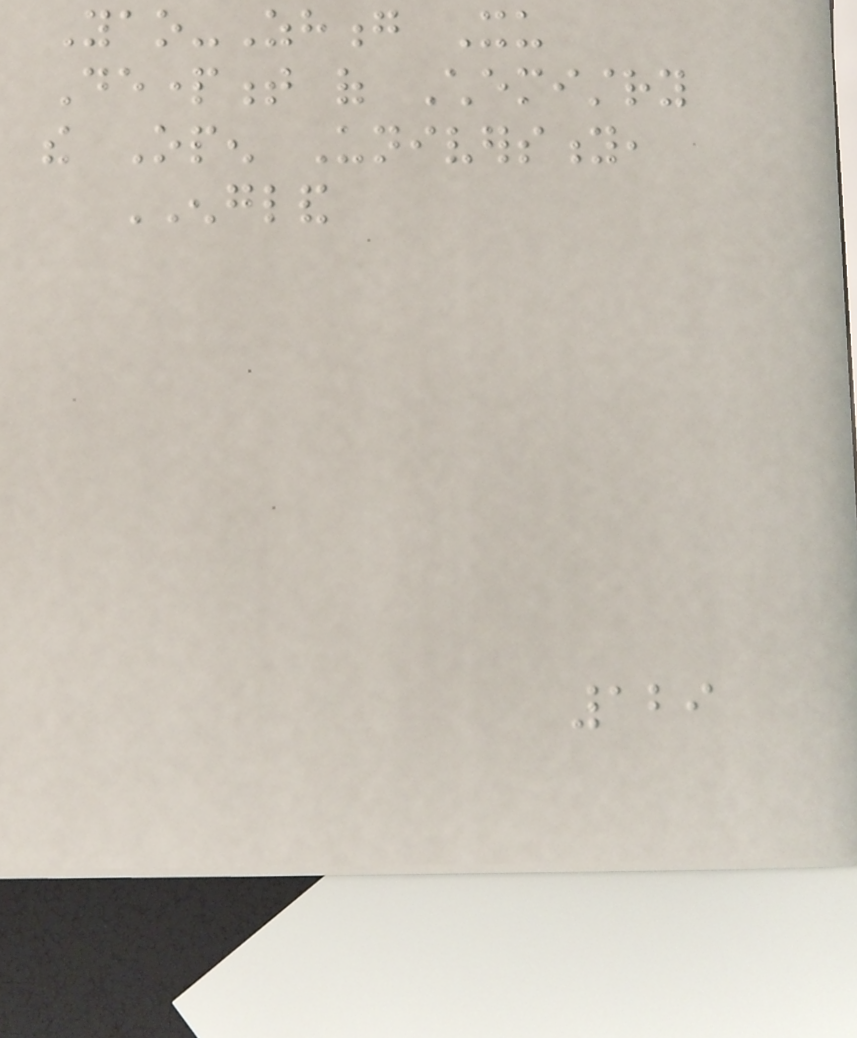Yao-Zhong Xu
Department of Chemistry
the Open University,
ENGLAND
129
